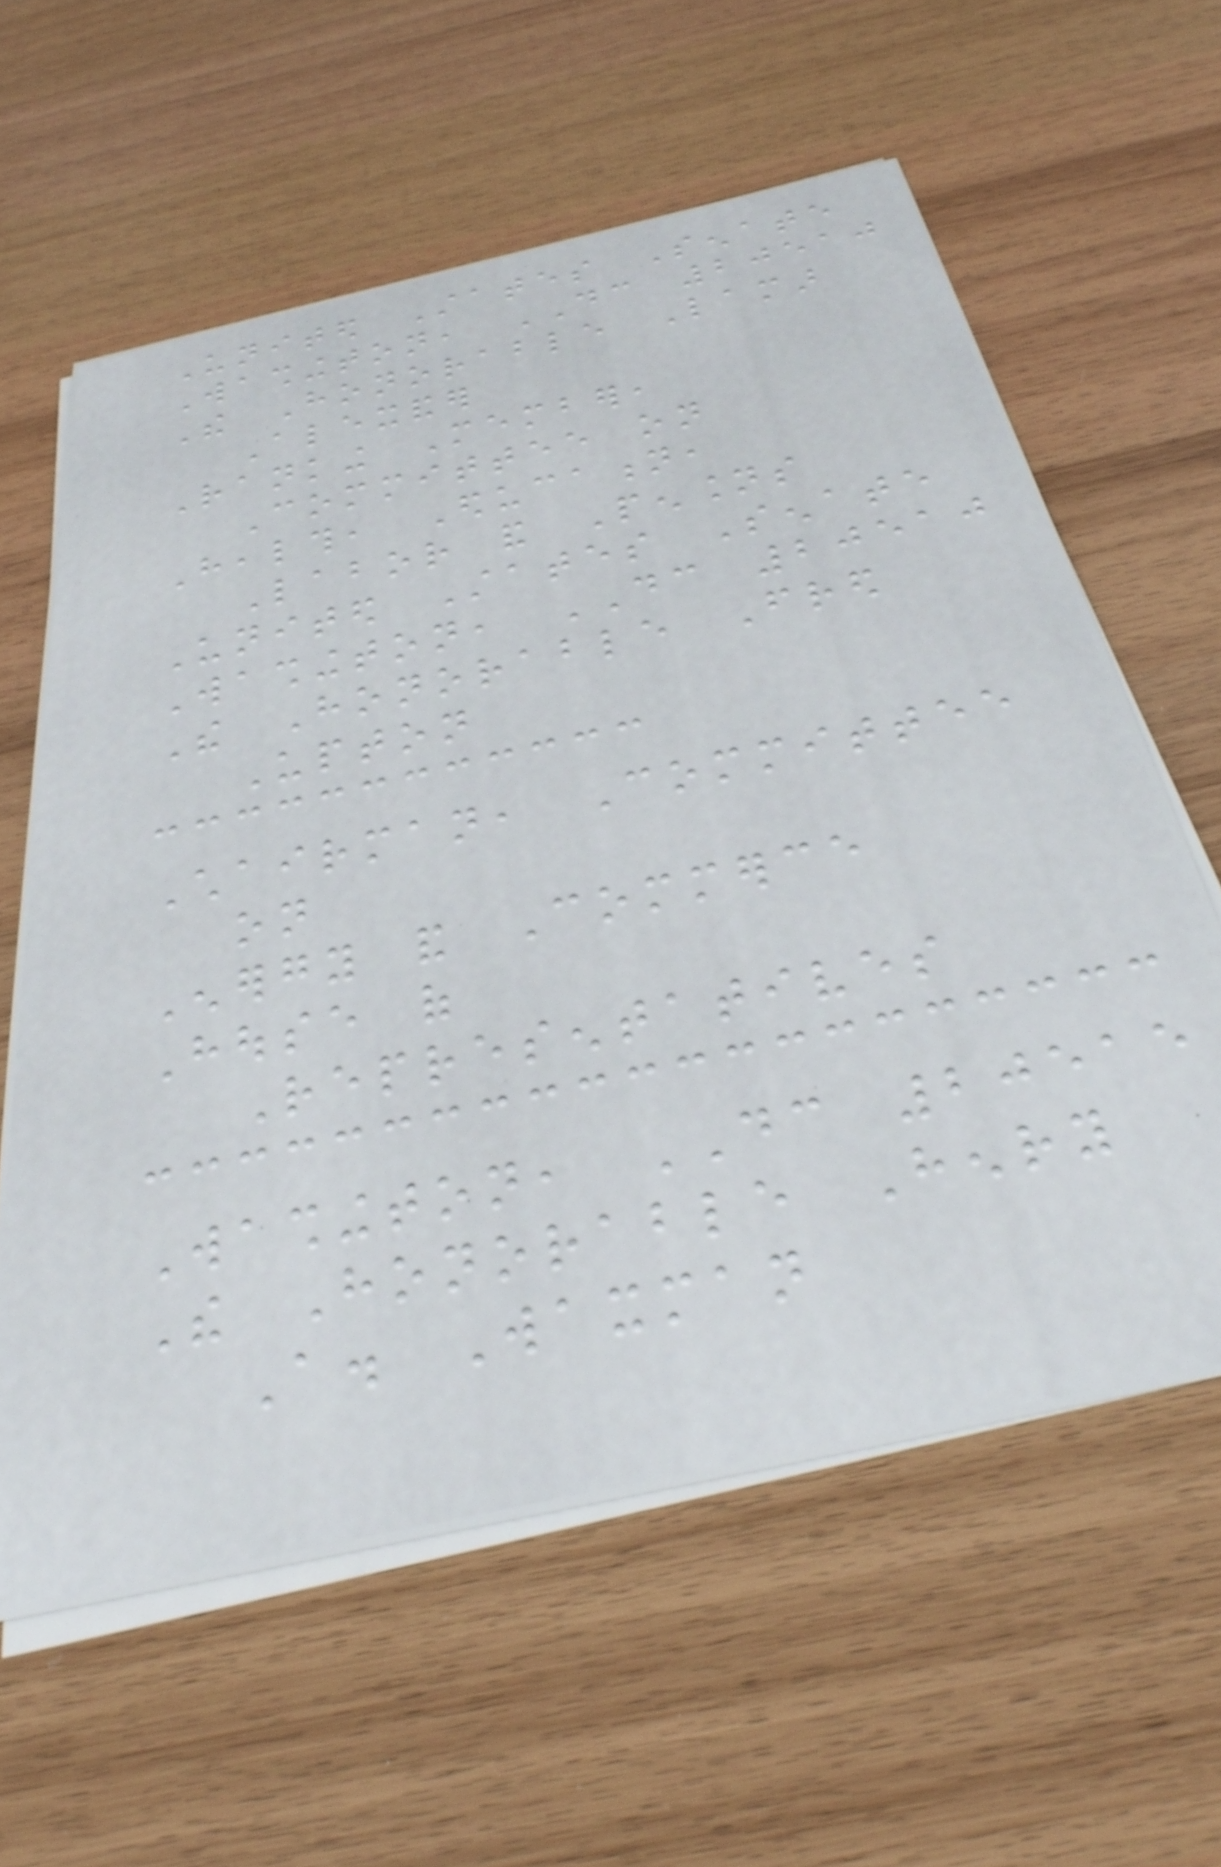United States Senate
Washington, DC 20510
The Honorable Lamar
Alexander
Ranking Member,
Committee on
Health, Education,
Labor and Pensions
United States Senate
Washington, DC 20510
The Honorable Fred
Upton
Chairman, Committee
on
Energy and Commerce
House of
Representatives
Washington, DC 20515
The Honorable Henry
A. Waxman
